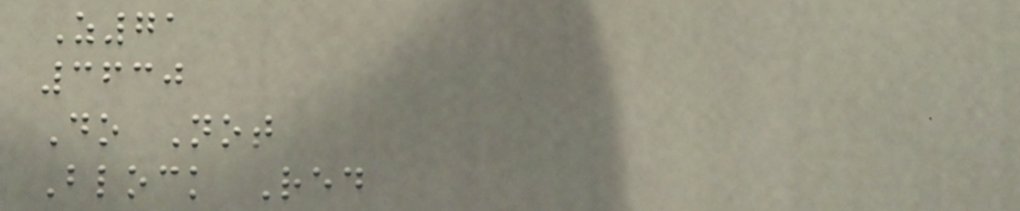Z71
3630
Do Not
Block Red
